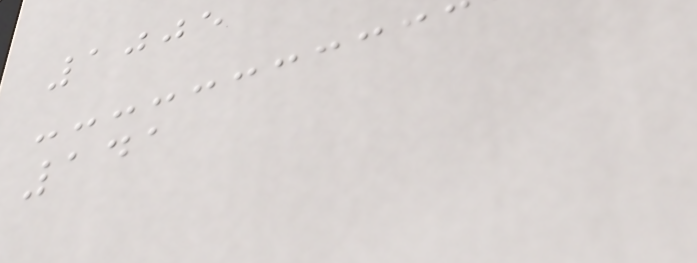1005
141
